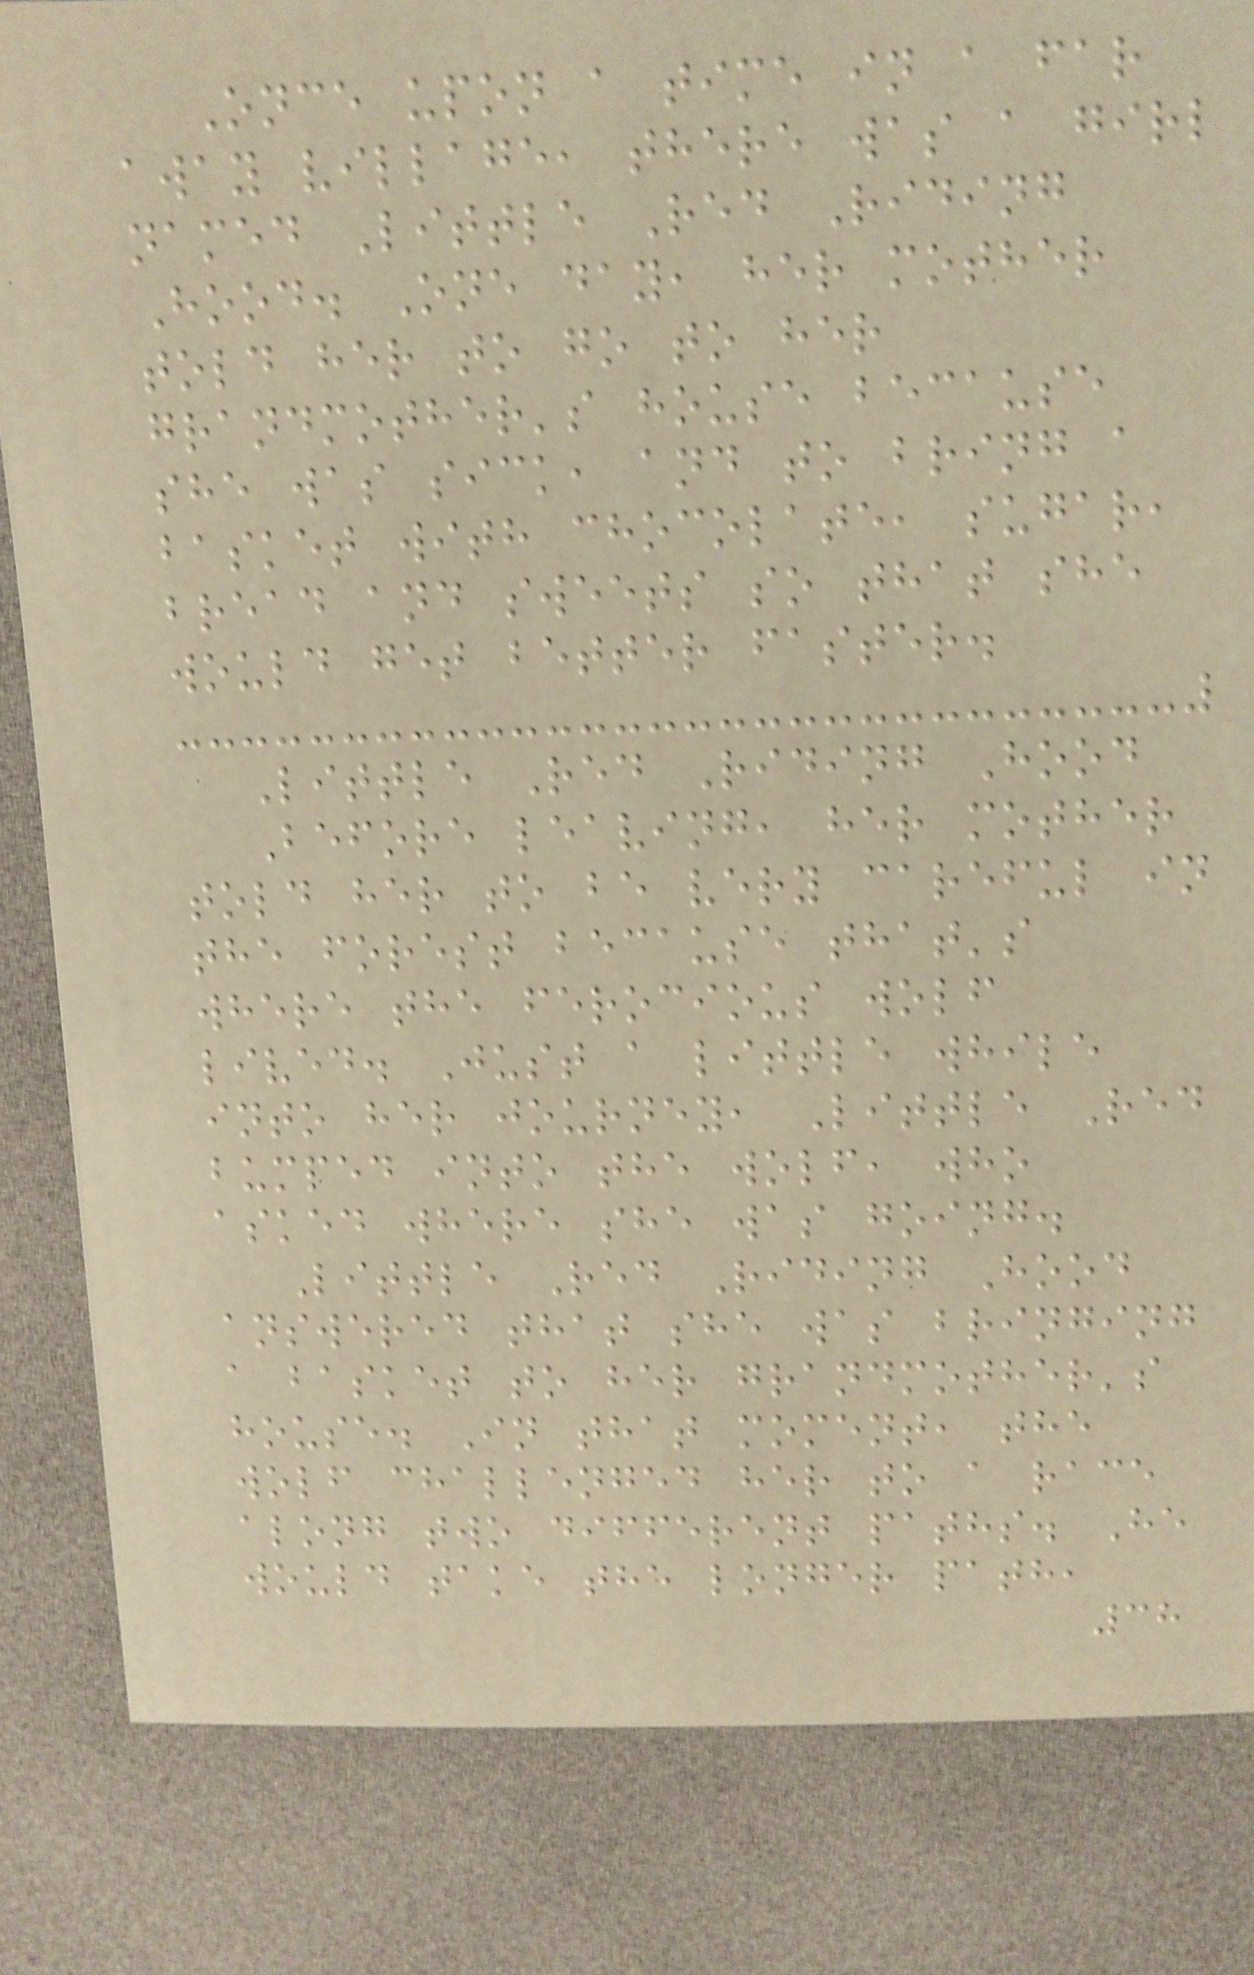Once upon a time in a far
away village, there was a girl
named Little Red Riding
Hood. One day, her mother
told her to go to her
grandmother's house because
she was sick, and to bring a
basket with chocolate, sugar,
bread and sweets so that she
would get better faster.
Little Red Riding Hood
Before leaving, her mother
told her to be very careful in
the forest because that's
where the ferocious wolf
lived. Just a little while
into her journey, Little Red
bumped into the wolf, who
asked where she was going.
Little Red Riding Hood
answered that she was bringing
a basket to her grandmother's
house. In that moment, the
wolf challenged her to a race
along two different paths. He
would take the longer path,
38
